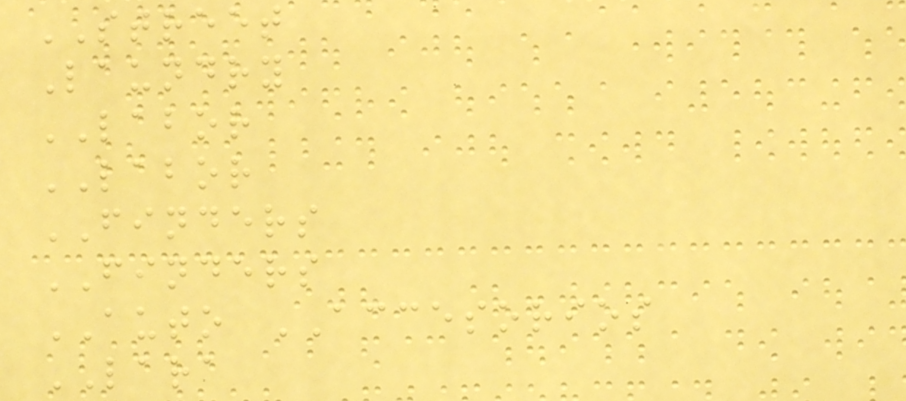STREET
Laundry
LABOR
LABOR
FINDERS
FINDERS
AUTO ACCESORIOS
LARA
